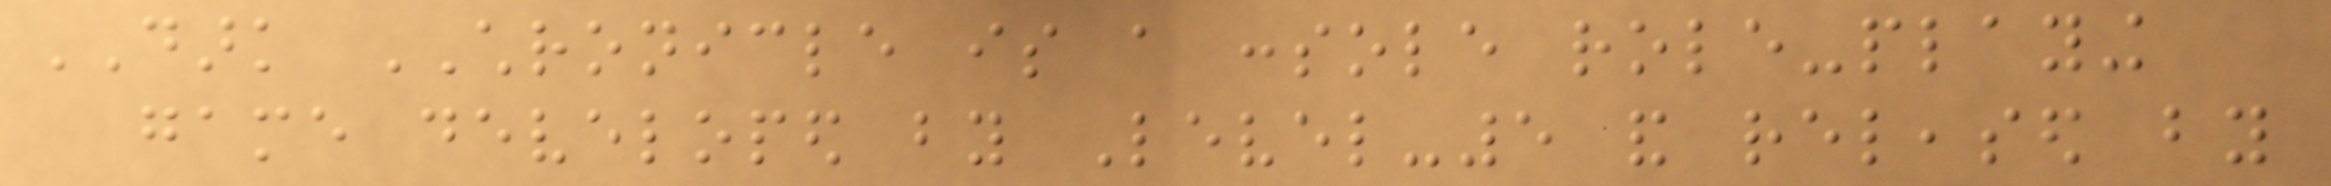DARK CHRONICLE is a console role-playing
game developed by Level-5 and released by
